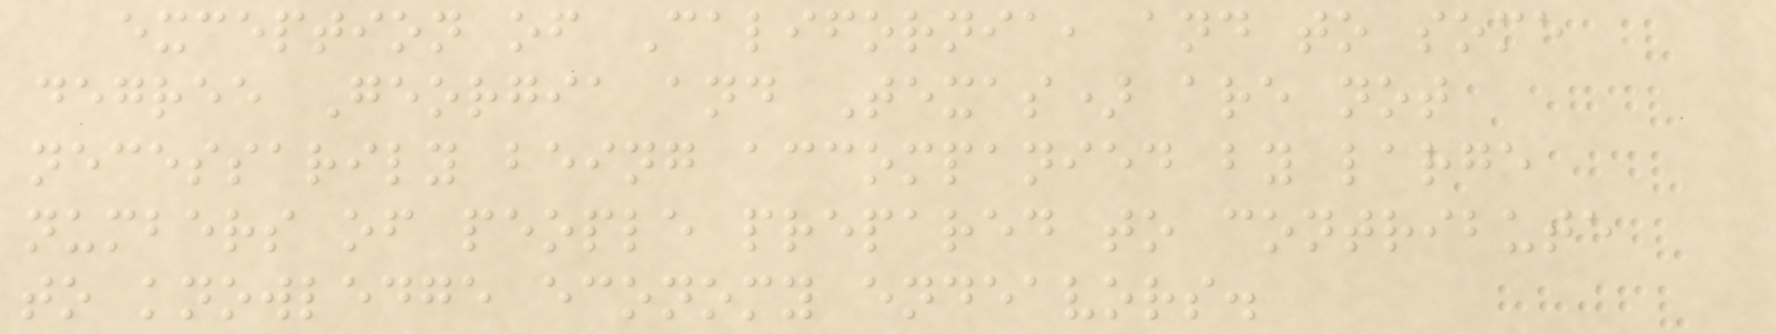exception of California, and to some
degree Georgia and Texas) are not
necessarily being accompanied by large
numbers of people prepared to contribute
to knowledge economy endeavors.
